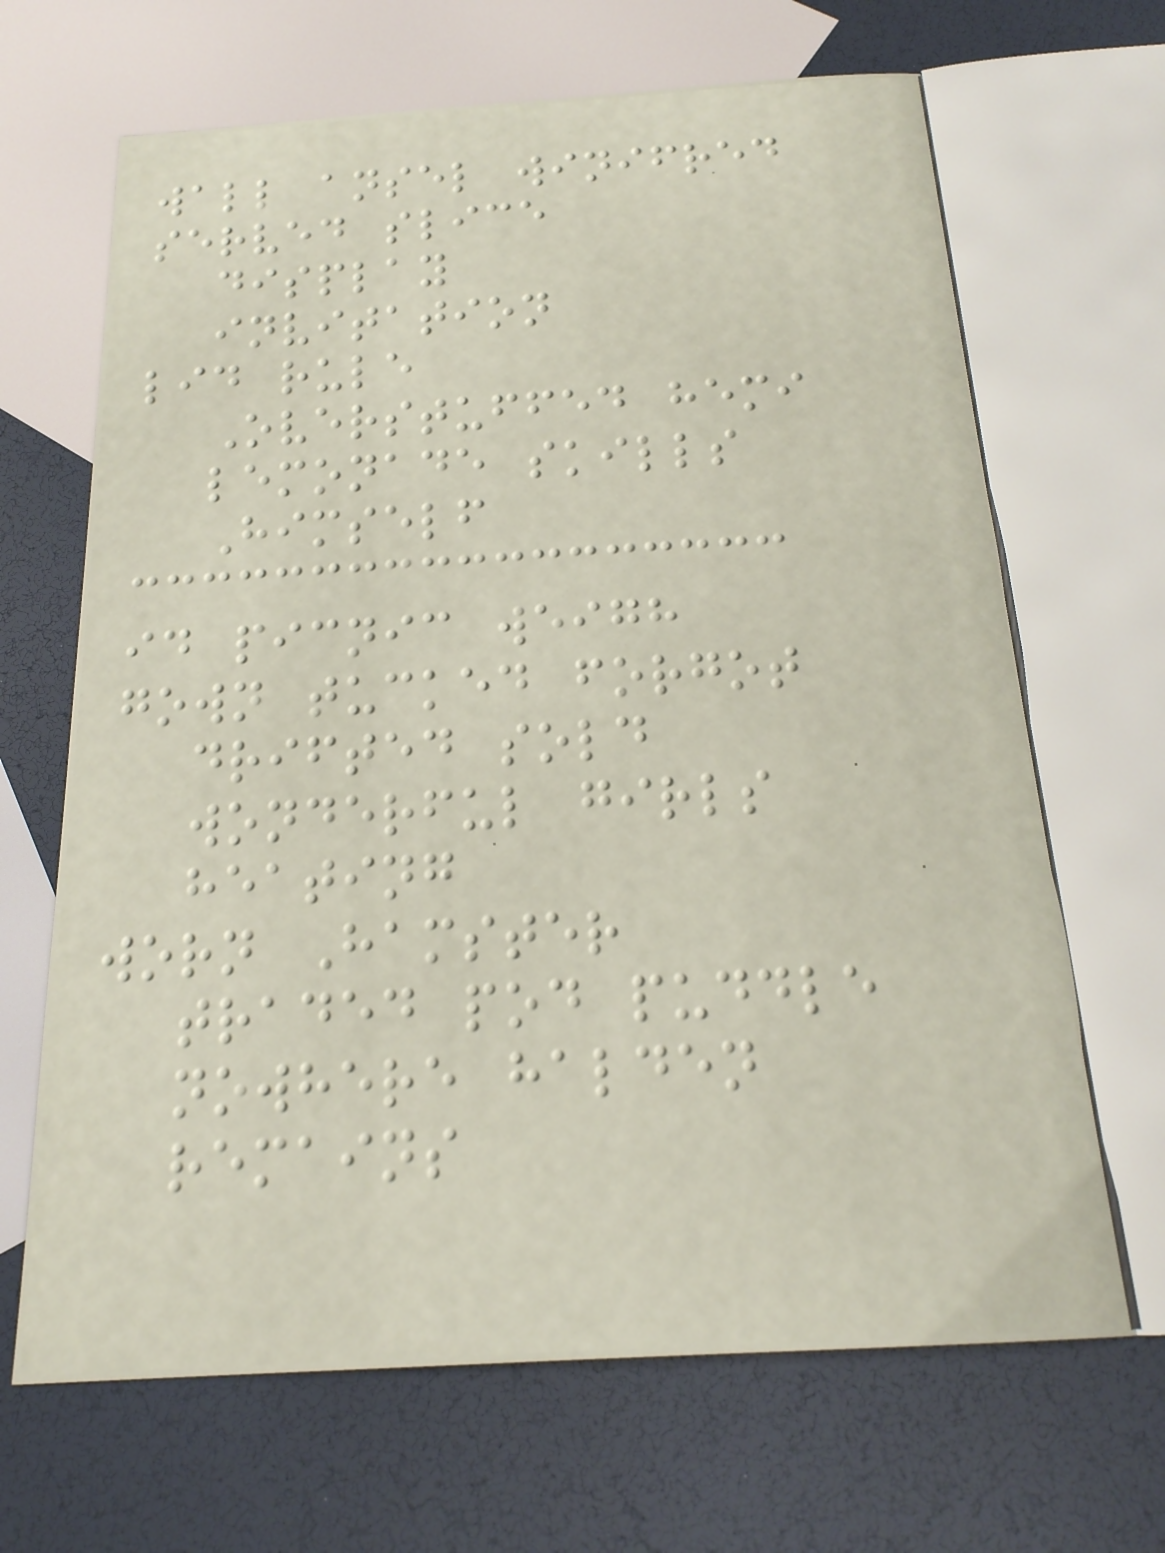wall ansel winifred
served slice
display
invitation
lid rule
Overstuffed hemi
lemonade skills
Himself
id picnic weigh
gown tucked forgot
drifted sold
wonderful girls
heating
worn Hamster
traded pod puddle
nowhere halden
remains
